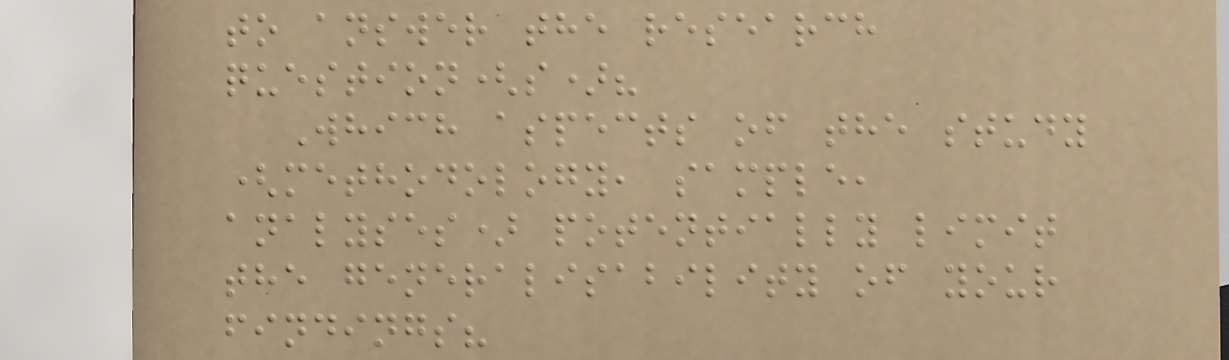to answer the research
question(s)?
Which aspects of the study
(methodology, sample,
analyses) potentially limit
the generalisability of your
findings?
